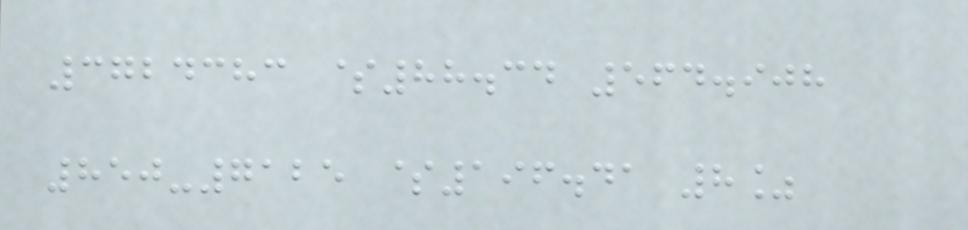3724383 $88.34 564.908
850-7125 $196.41 8%
